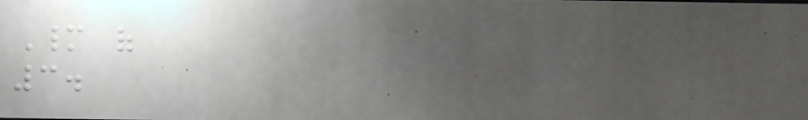Many of
3.
